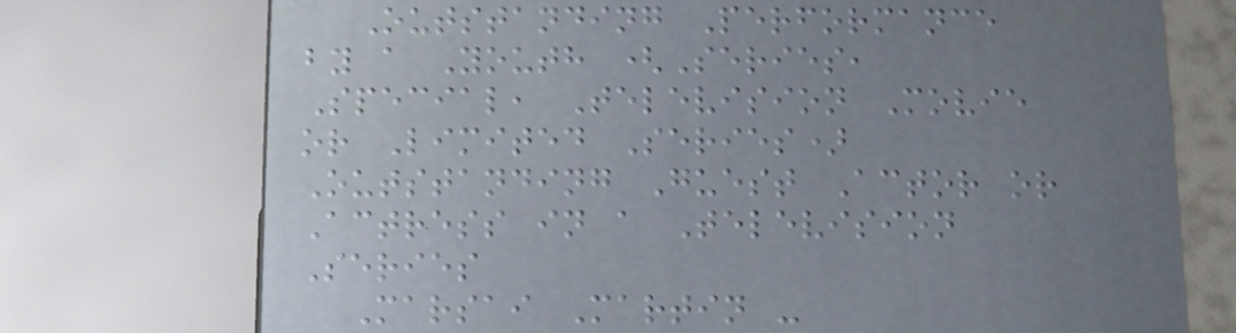Outstanding Performance
by a Youth (Series,
Special, Television Movie
or Limited Series)
Outstanding Guest Actor or
Actress in a Television
Series
Marsai Martin -
